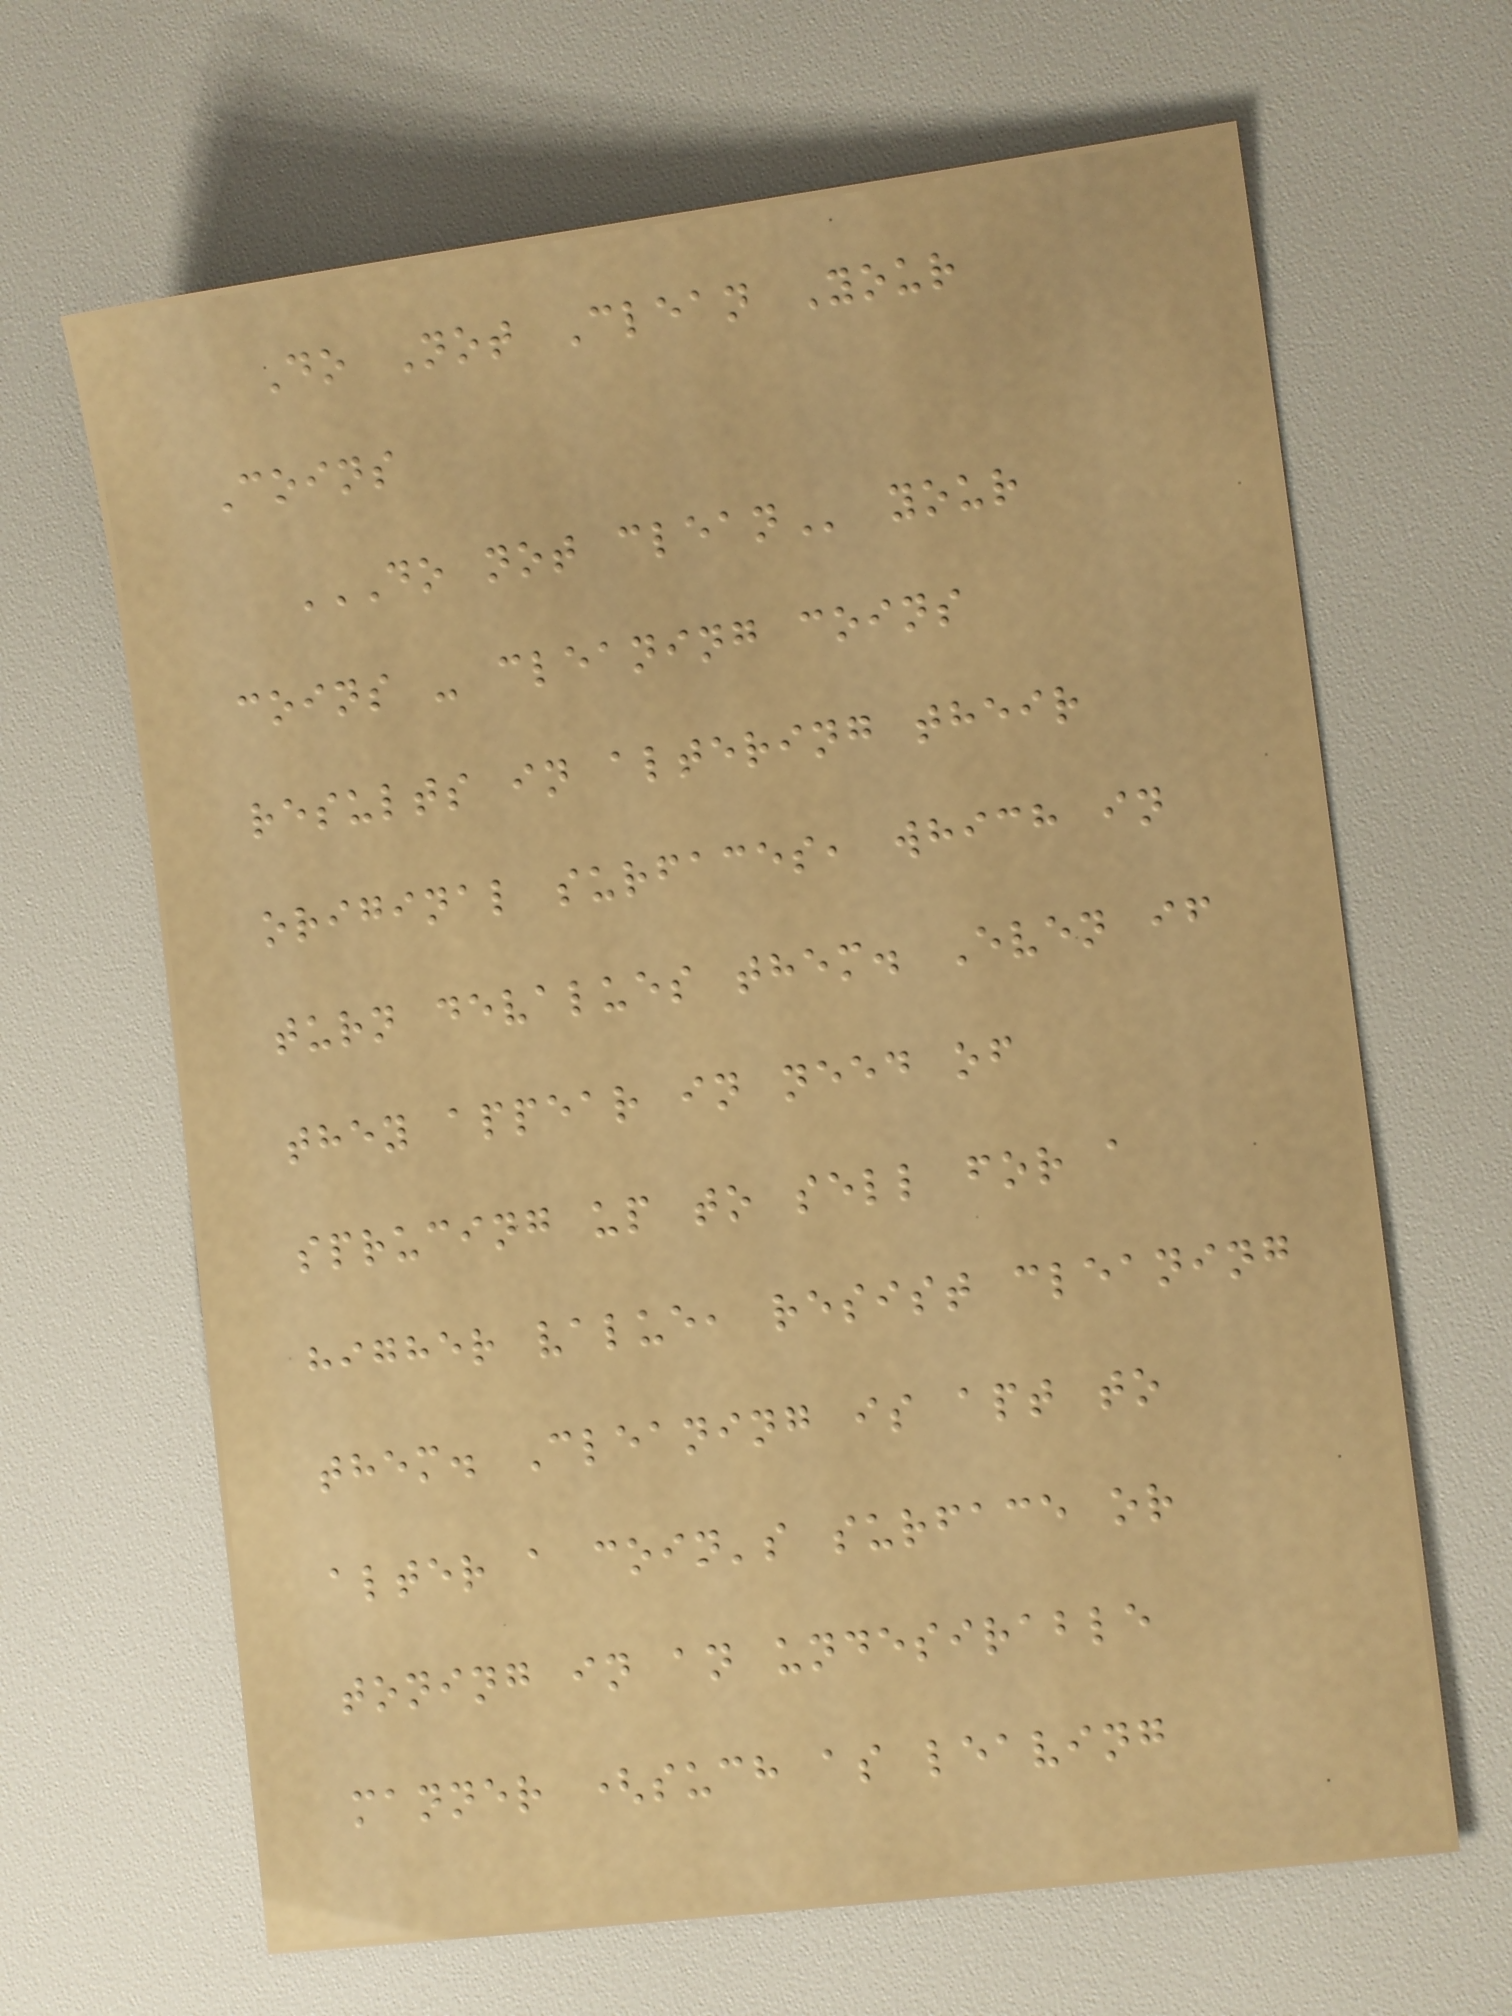Do Not Clean Your
Coins
DO NOT CLEAN your
coins - cleaning coins
results in altering their
original surfaces, which in
turn devalues them. Even if
they appear in need of
sprucing up to sell for a
higher value, resist cleaning
them. Cleaning is apt to
alter a coin's surface or
toning in an undesirable
manner (such as leaving
